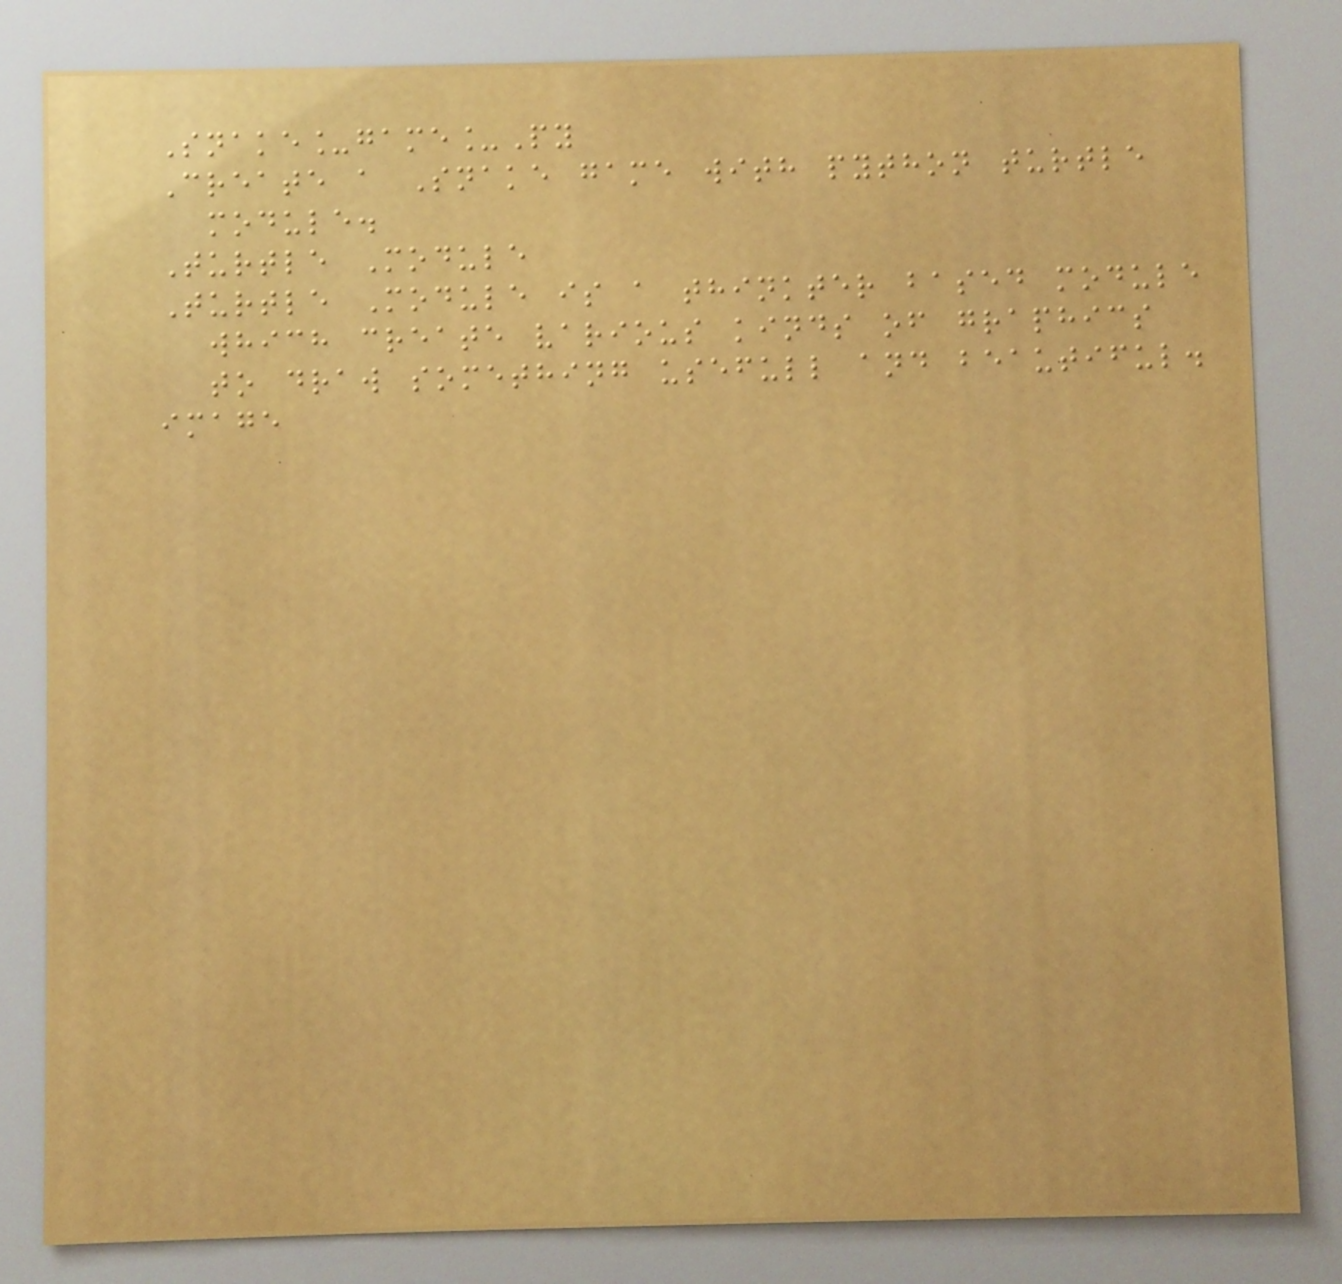Snake_game_Py
Create a Snake game with python turtle
module.
Turtle Module
Turtle Module is a thinkter based module
which create various kinds of graphics
to draw something usefull and beautiful.
image
